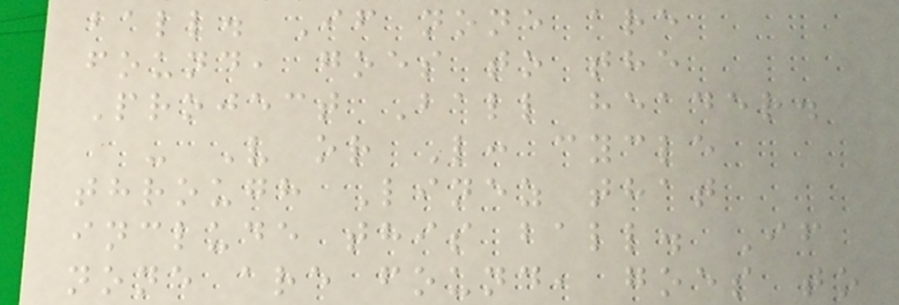ball. If none are
found, goes to the
Project Ball header.
- V or L: cycle
through Linez that
include this ball. If
none are found, goes to
